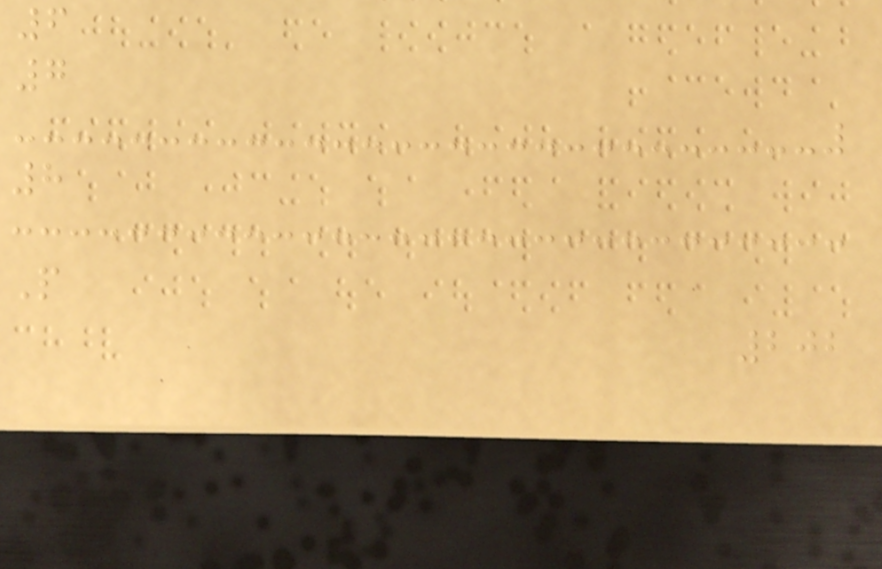6
7
8
P
202
